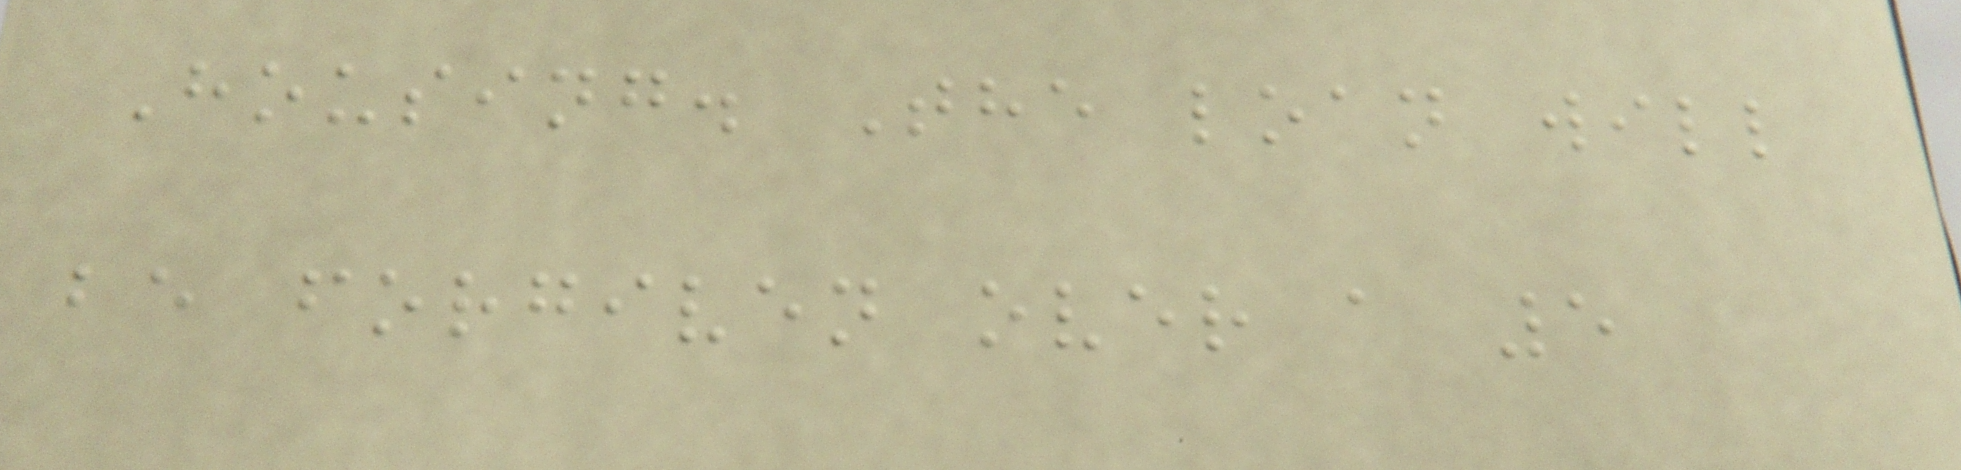Housing. The loan will
be forgiven over a 5
